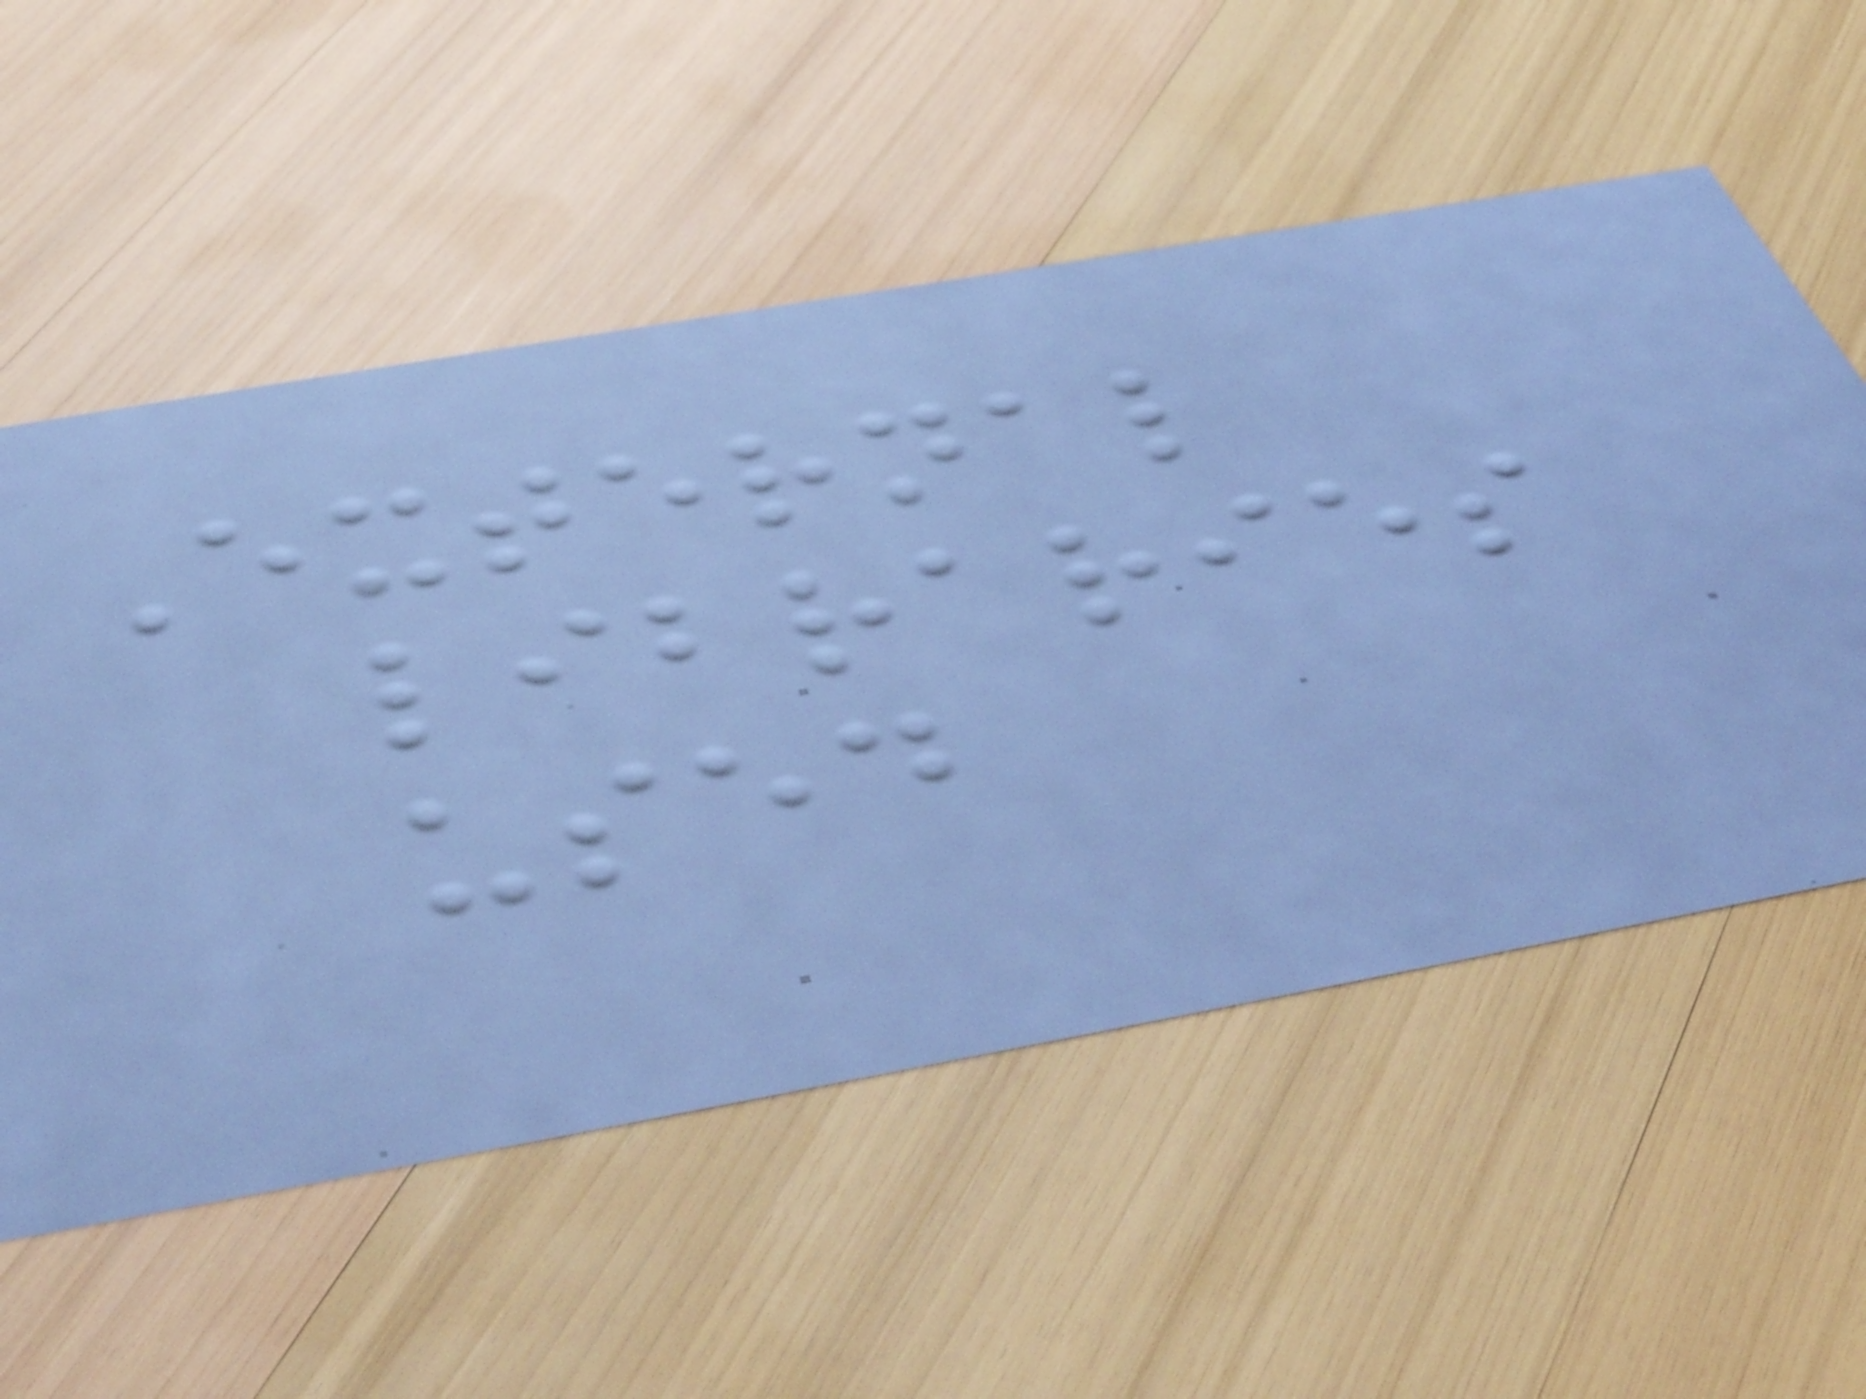External
libraries
used
